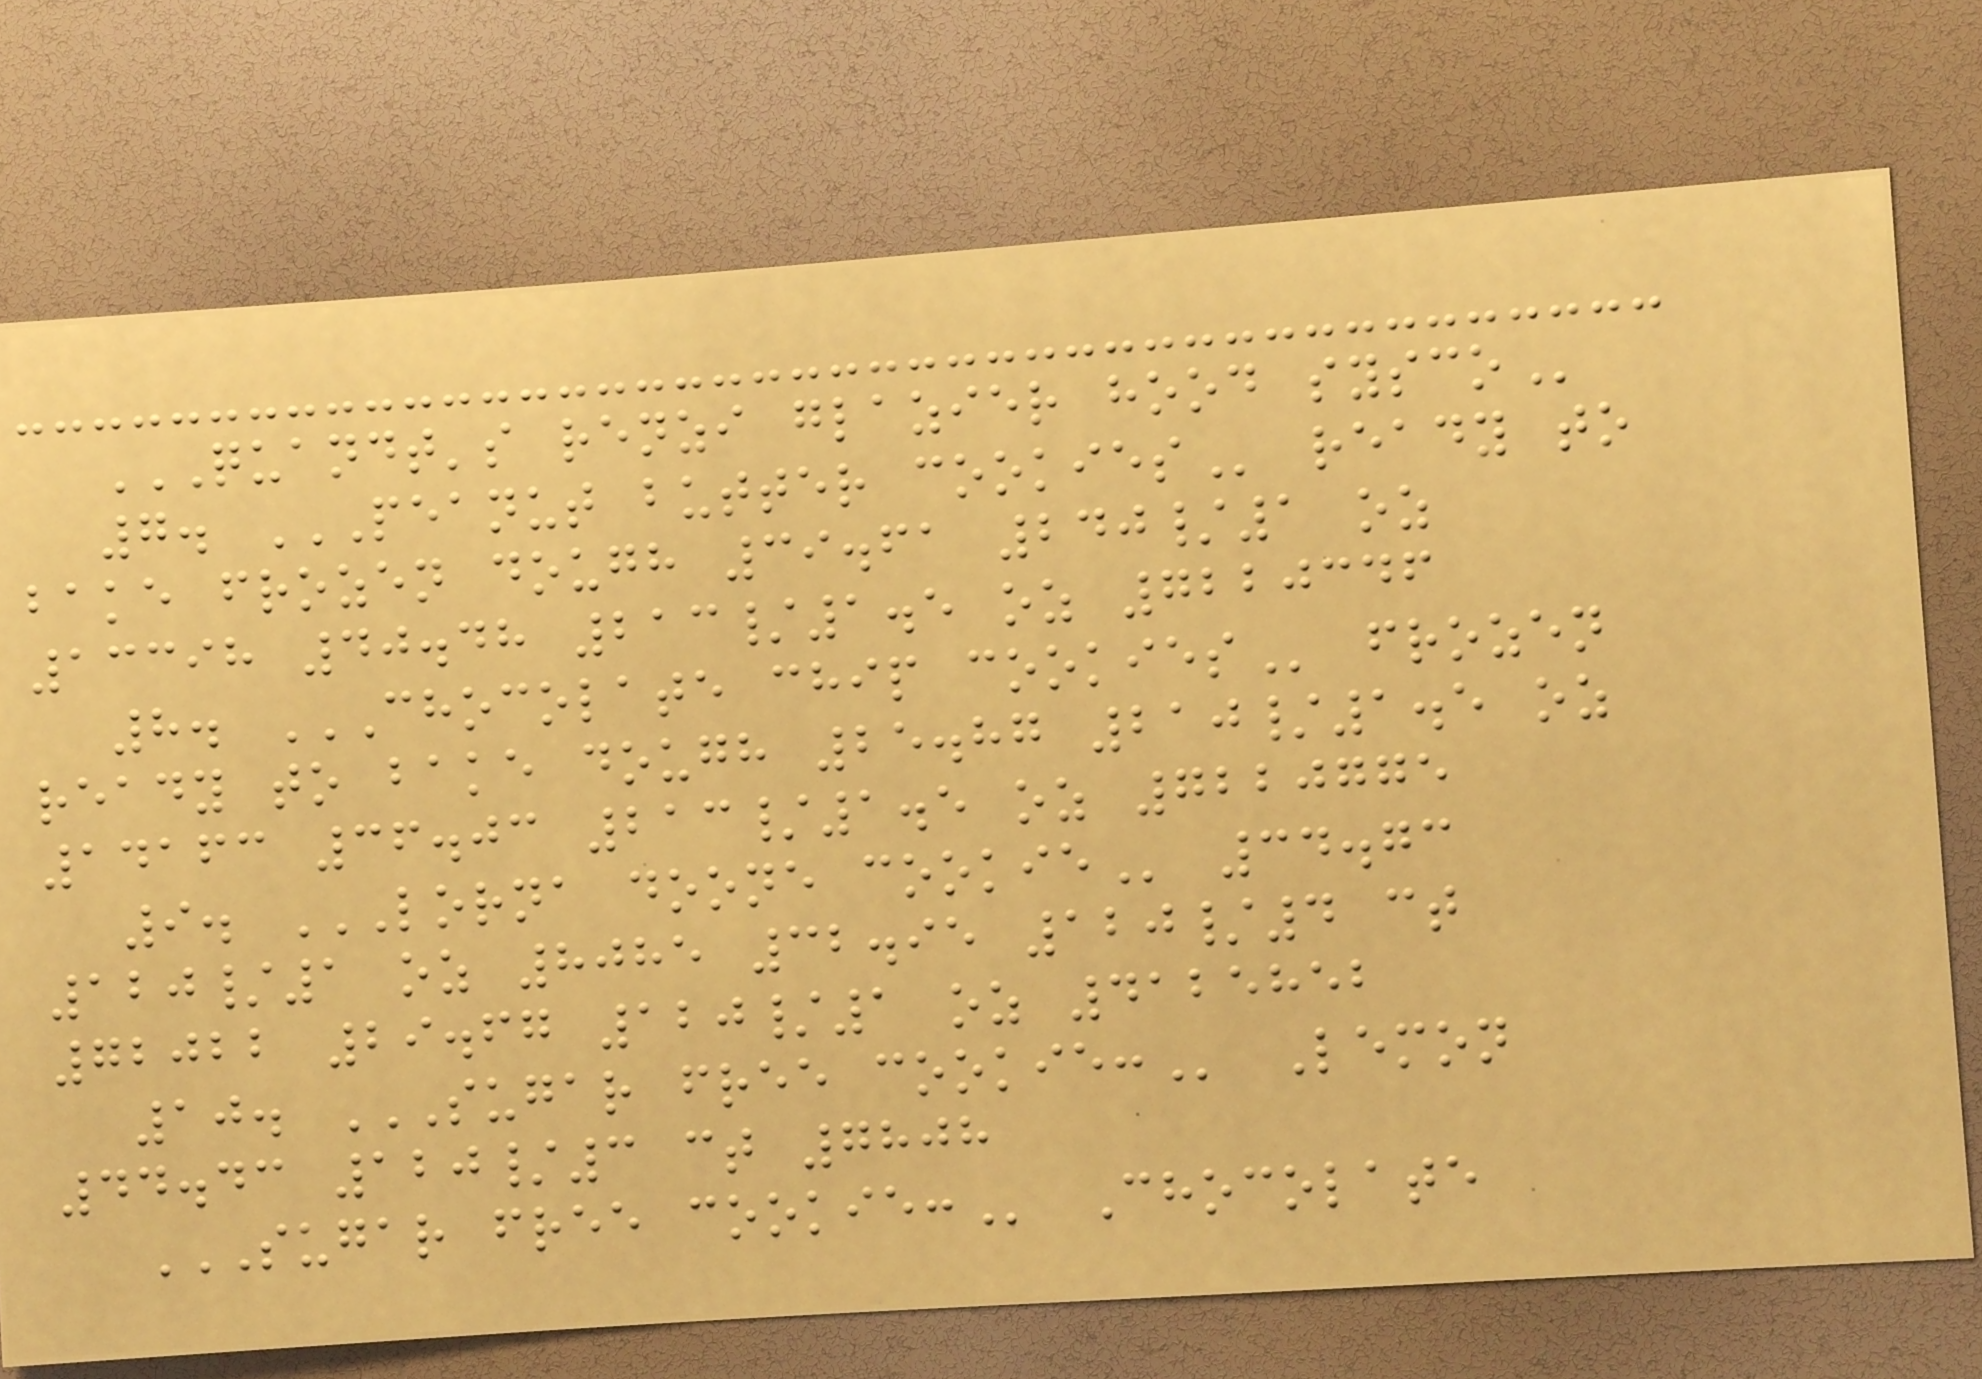QUANDT'S RENZI GLAZIER HOOD SYSCO
7. PEANUT BUTTER COOKIES ready to
bake frozen dough 39.61 240/1 oz
13398 40.48 213/1.5 oz 7220346
8. CHOCOLATE CHIP COOKIES frozen
ready to bake dough 25.87 210/1.5 oz
14163 36.03 213/1.5 oz 7220775
9. LORNA DOONE COOKIE 34.73
120/1 oz 8085 32.95 120/4 ct
72022 29.67 120/1 oz 4125852
10. SUGAR FREE COOKIE: Lemon
44.43 120/3 ct 7808
SUGAR FREE COOKIE: Chocolate
